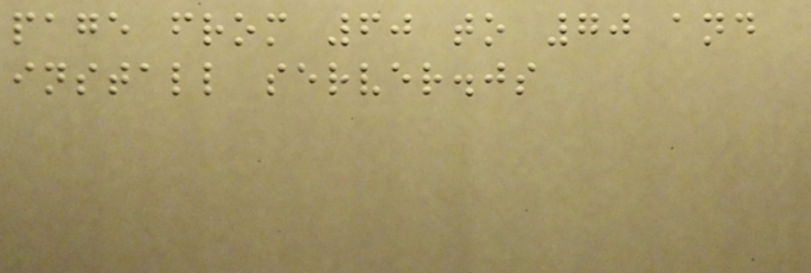page from 60 to 70 and
install server.js
